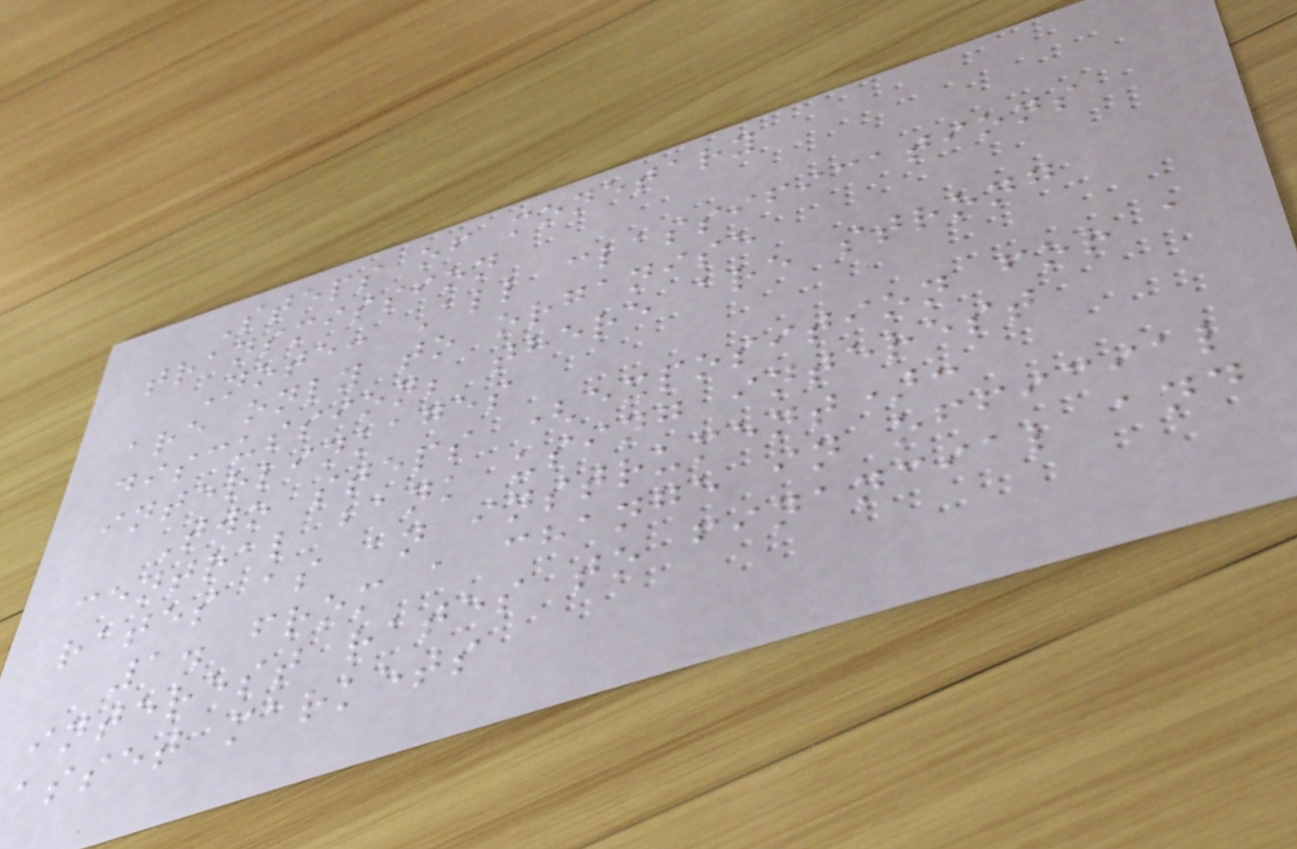Steps of monetary
transmission
Note: All classifications
are only to organise
discussion; there are strong
interlinkages
Two steps (exposition for a
central bank using interest
rates as an instrument):
1. from a change in official
interest rates to financial and
asset markets
